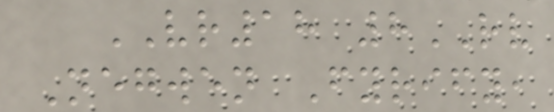VR18 8RV
Negwen Fyrify,
